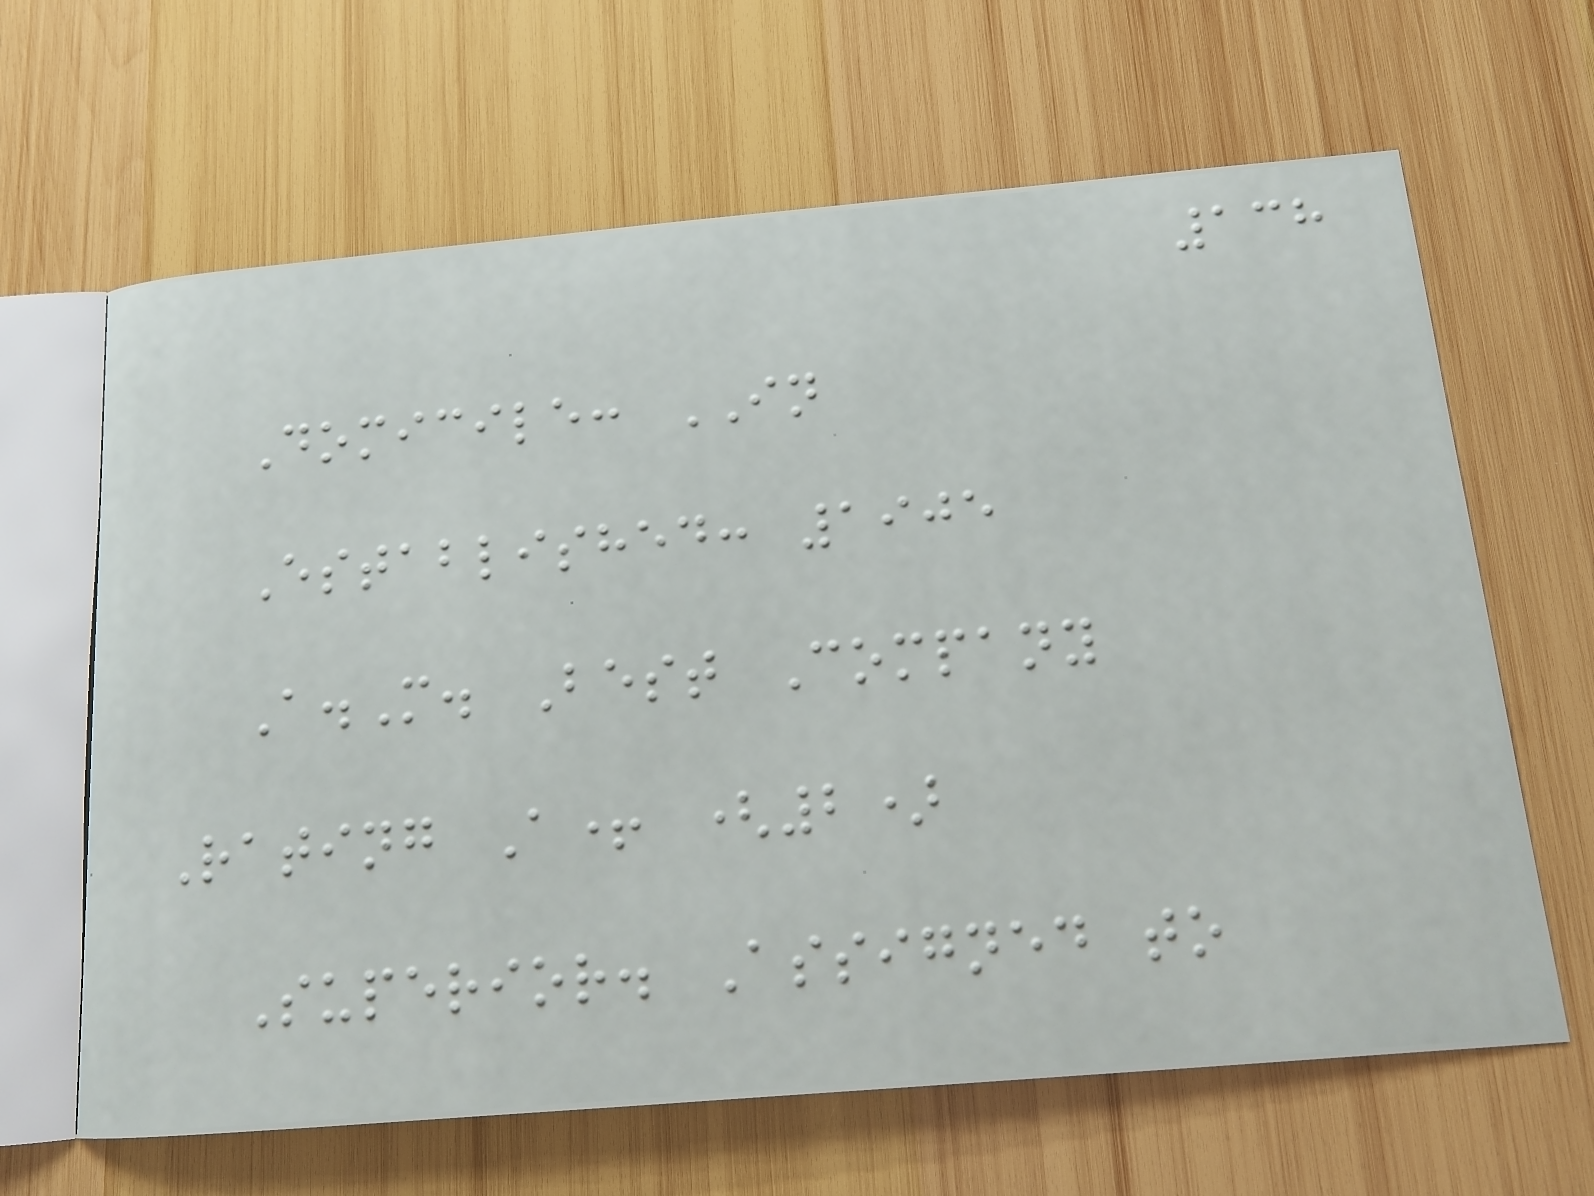138
Domicile: IN
Established: 1905
A.M. Best Company
Rating A+ (2)
Superior. Assigned to
